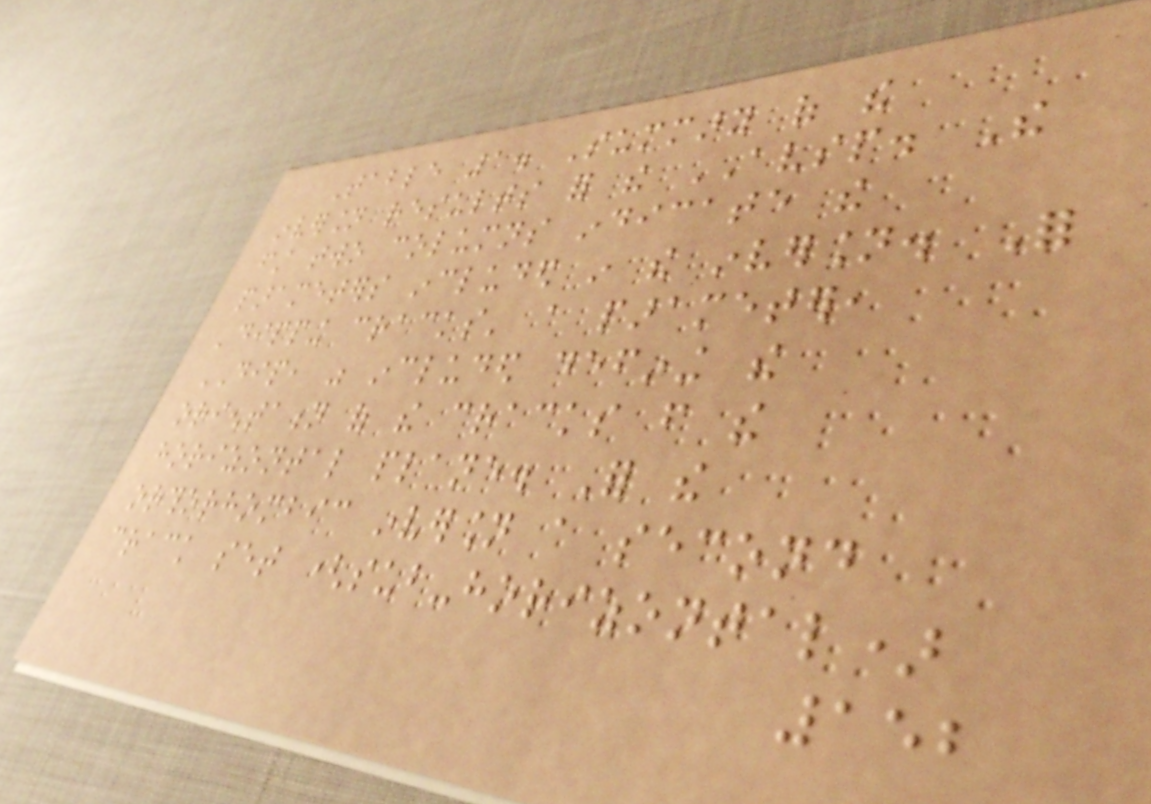Table 1. Summary of the
inversion results for the AVSP. The
first two columns indicate the
parameters included in the inversion. For
'dipping cracks' a parameter,
DIP, was included defining the
orientation of the cracks from the
horizontal plane. For the
orthorhombic inversion a second
crack set (sub-horizontal)
152
